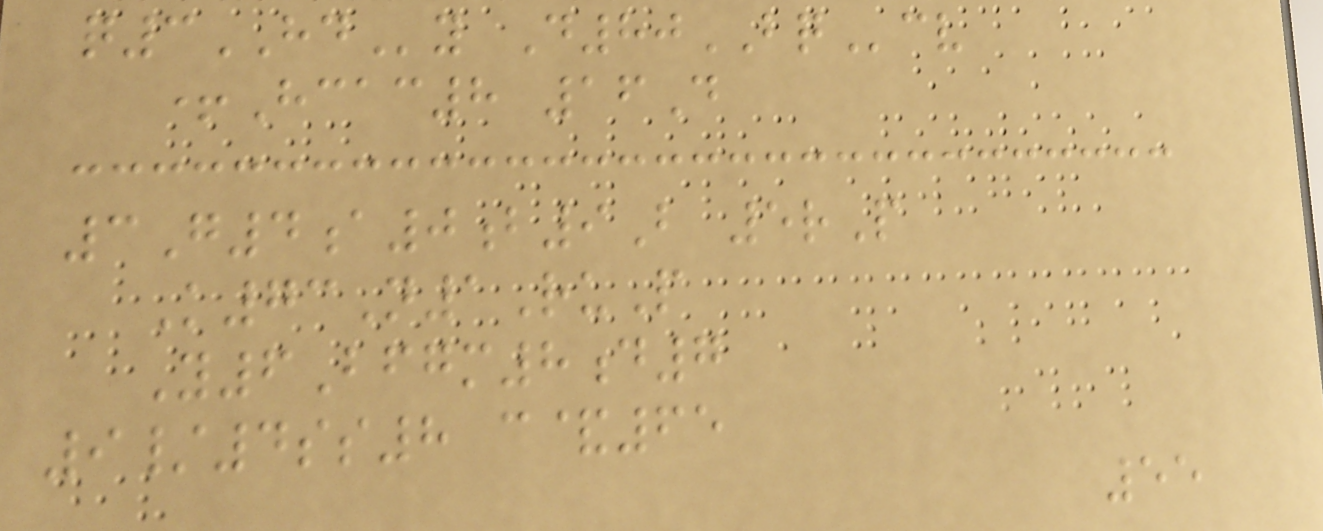q3HDy D80BQcv
+Hcac8 16D
3G4a0b9B 5rP
K73N1RuP
Y6Bfgm8d7
9/4ss8 c&65
55
